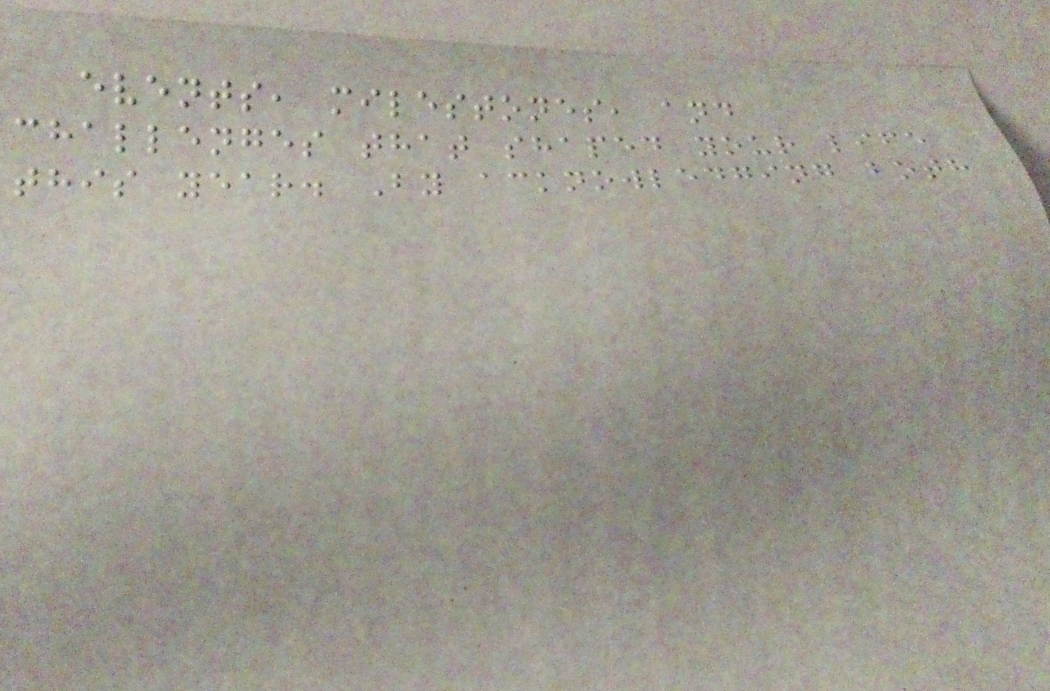events, milestones, and
challenges that shaped your life
this year. By acknowledging both
